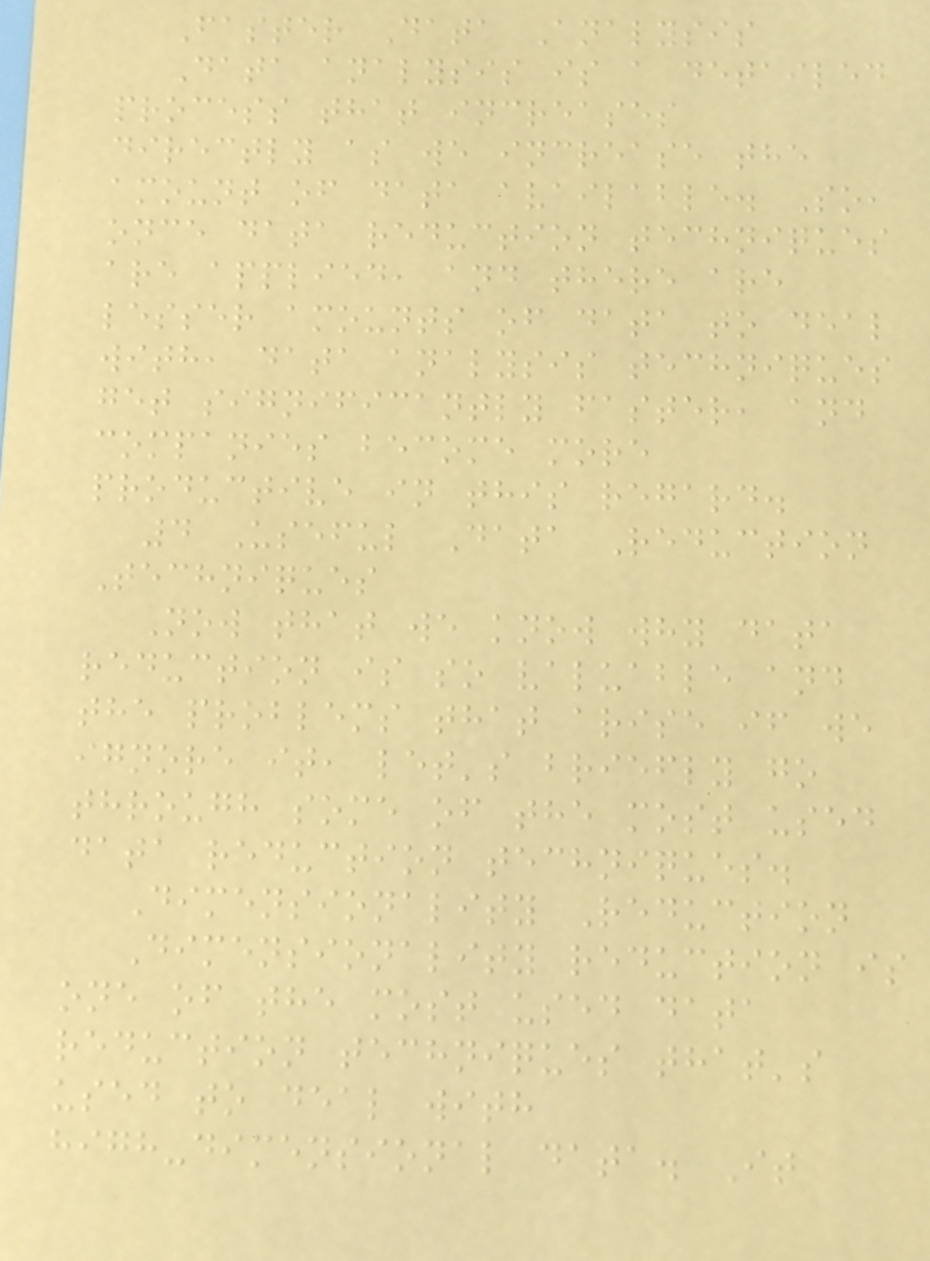Faster Data Analysis
Data analysis is a detailed
process that increases
directly as we increase the
amount of data available. So,
once data reduction techniques
are applied, and there are
lesser amounts of data to deal
with, data analysis techniques
get significantly faster, and
companies become more
productive in this regard.
4 Useful Data Reduction
Techniques
Now that we know why data
reduction is so valuable and
the problems that arise if we
ignore it, let's briefly go
through some of the most used
data reduction techniques.
Dimensionality Reduction
Dimensionality reduction is
one of the most used data
reduction techniques that's
used to deal with
high-dimensional data. It
